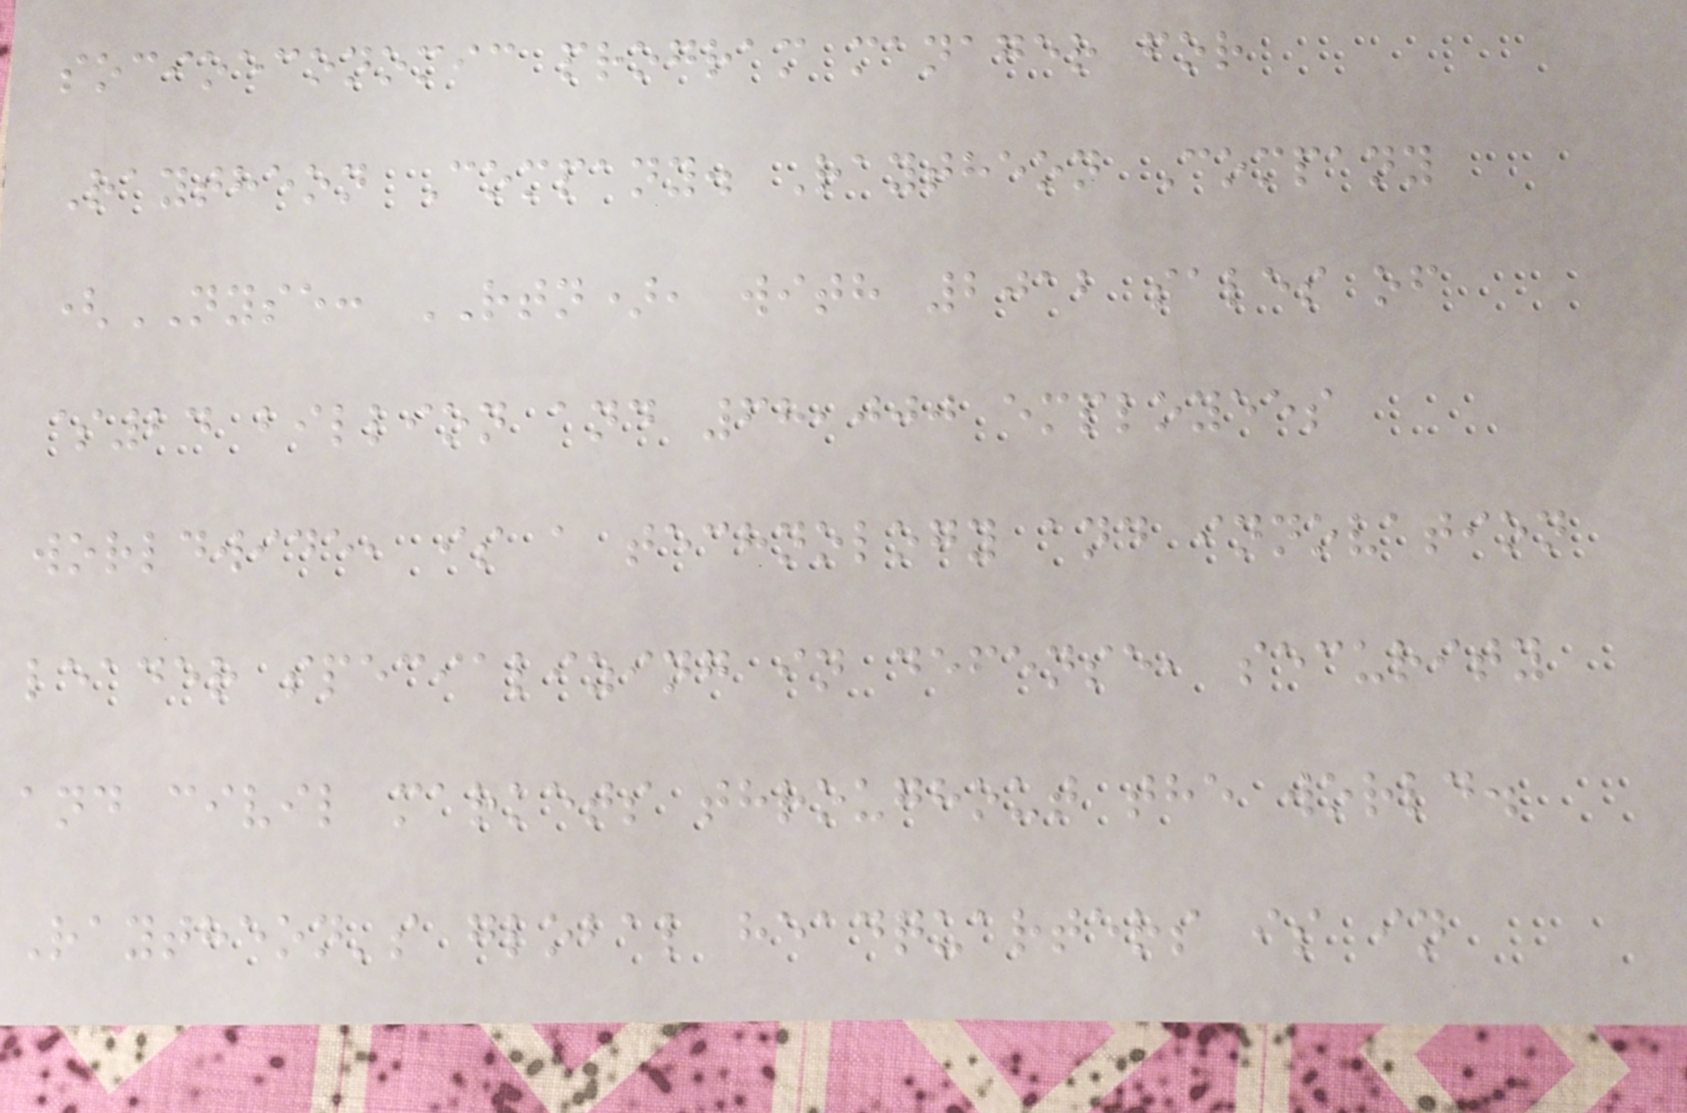socioeconomic program manager for
Raytheon Company. Raytheon Company
(NYSE: RTN), with 2012 sales of
$24 billion and 68,000 employees
worldwide, is a technology and innovation
leader specializing in defense, security
and civil markets throughout the world.
Raytheon's global headquarters is in
